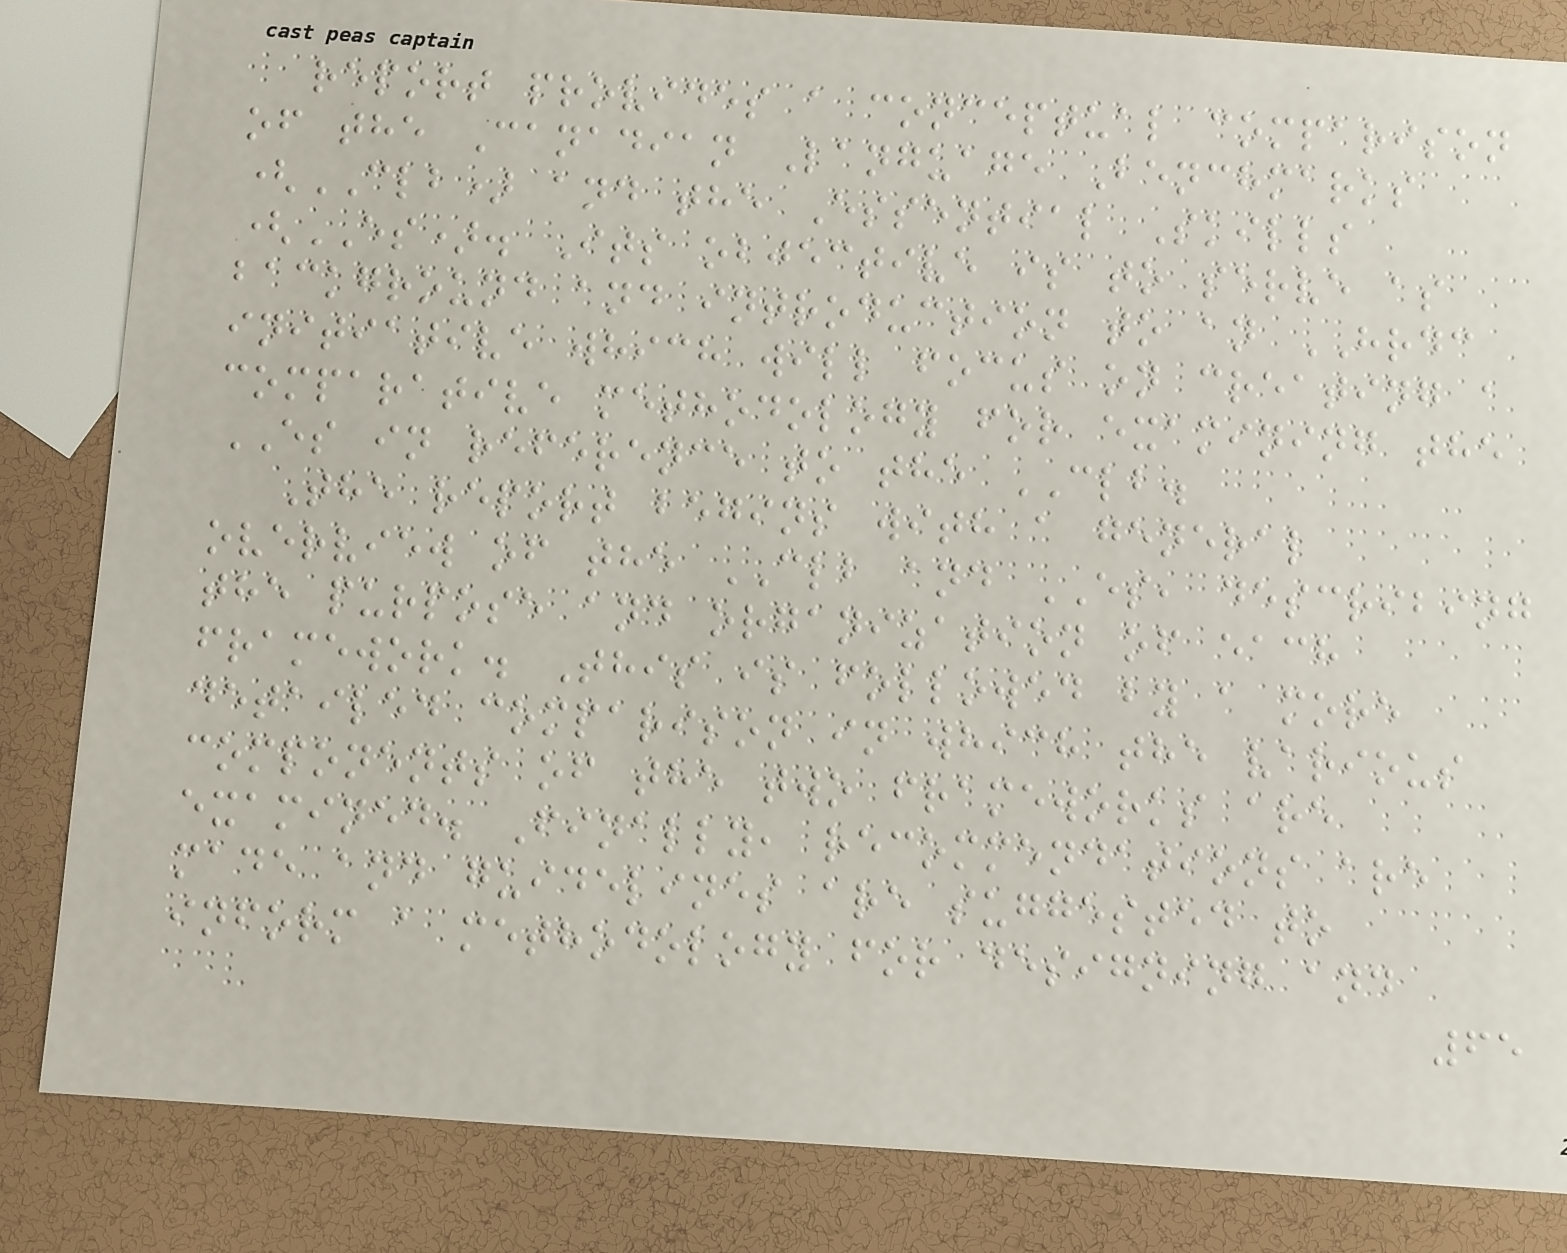report provides a conceptual comparison
of the Canadian Language Benchmarks
(CLB) and the Essential Skills
(ES). Its objective is to serve as
background and introduction to an HRDC
initiative which will focus on creating a
comparative methodology for examining the
ES in reference to the CLB.
The report begins with a general
overview of the CLB and ES, describing
the purpose and organization of each
framework. This is followed by a more
detailed comparison in which the various
components of the two frameworks are
examined. Finally, recommendations are
made and guidelines are suggested to
inform a methodology for designing and
65
